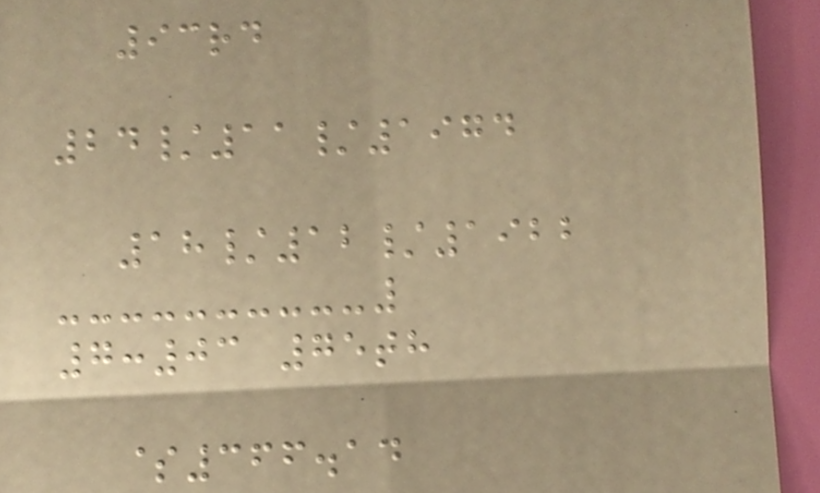93rd
24/11/1974
18/12/1922
7:03 75th
$366.14
